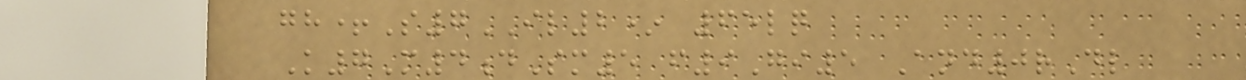gh+S7IL2* 65lq
K7M4dSm5 f9Gi5 And0rDl
